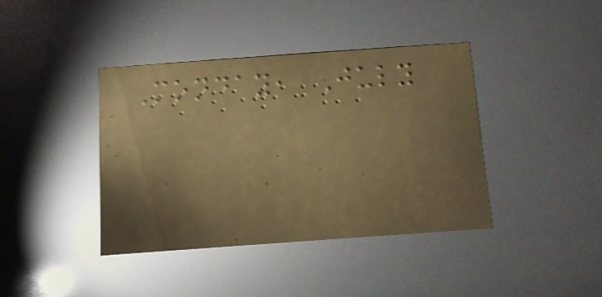Monday, July
